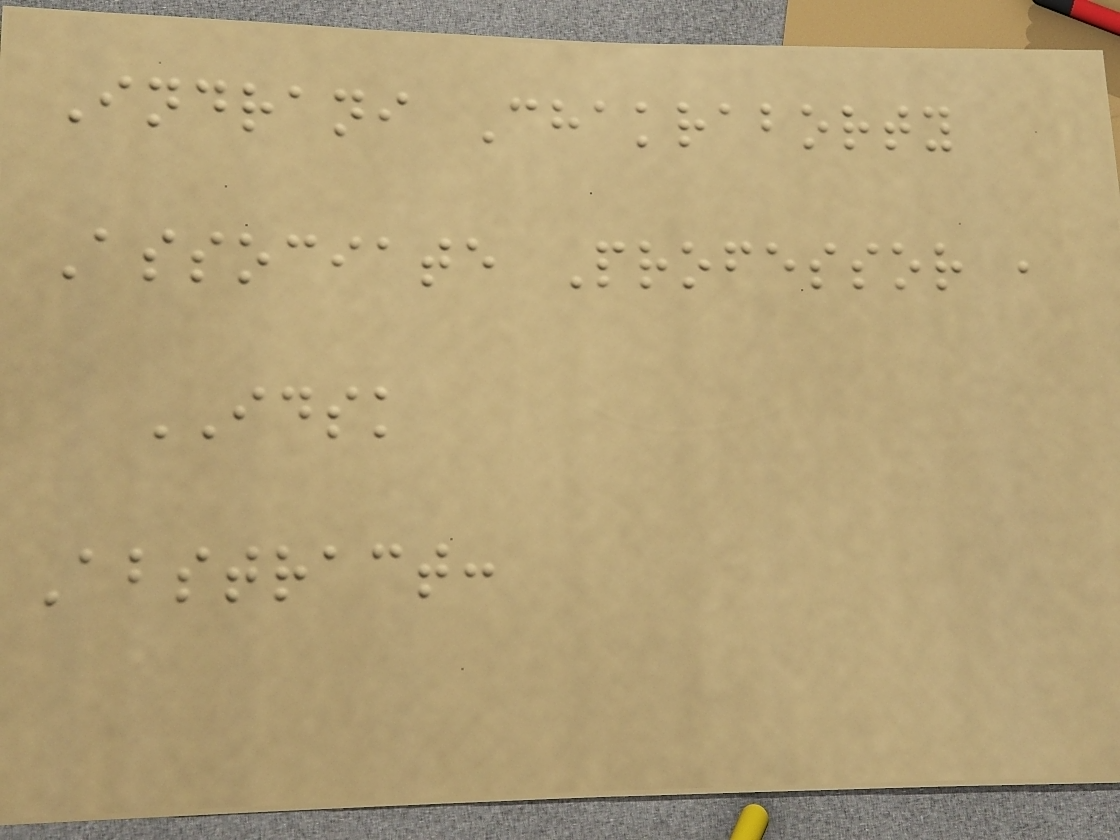Indrani Chakraborty
Associate Professor ,
IDSK
Abstract:
